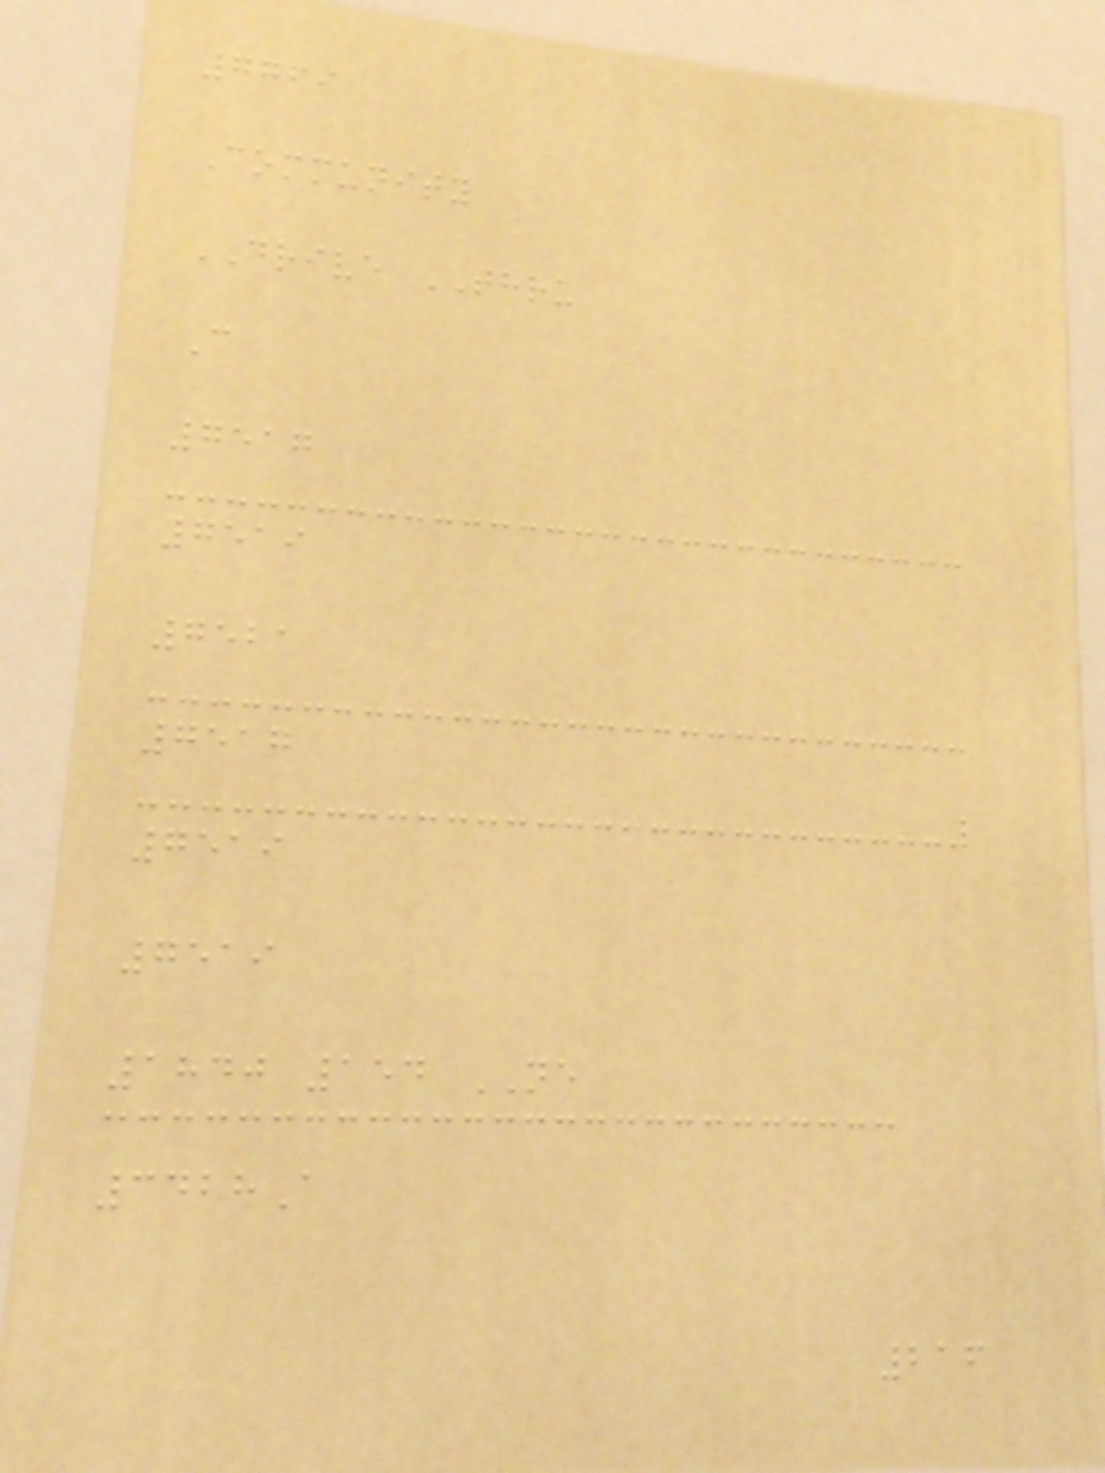7769
Community
DRIVE THRU
C
7517
7519
7521
7517
7519
7519
1840 154 NE
3428A
216
